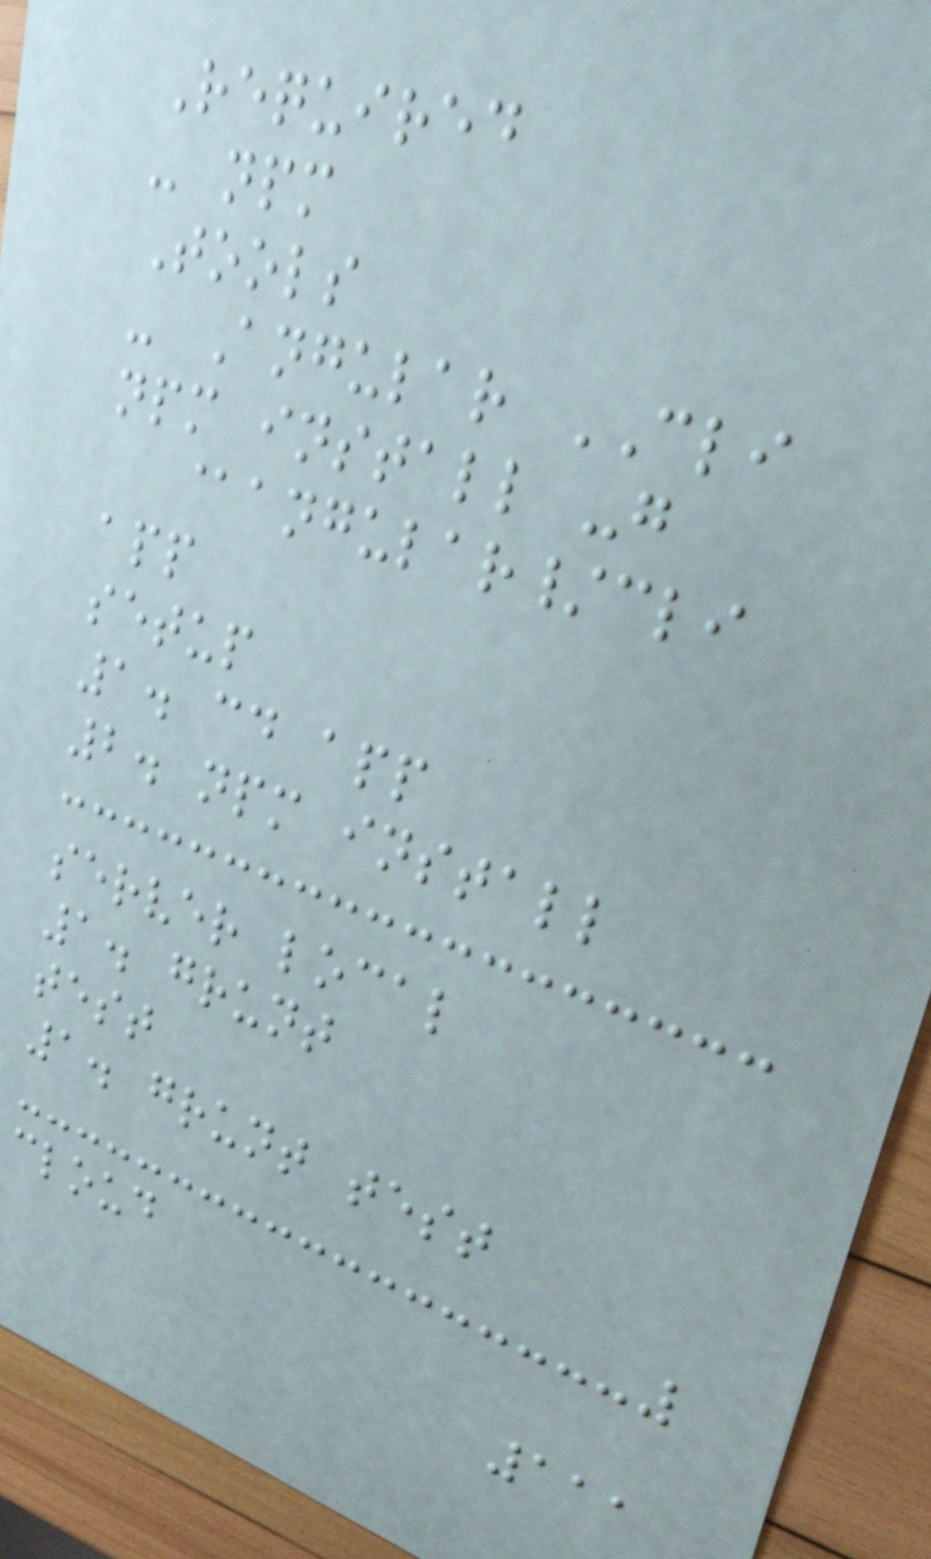Required
- npm
Tools
- Angular CLI
npm install -g
@angular/cli
app
setup
1. cd app
2. npm install
server local
1. grunt
test
1. grunt test
cloud
111
